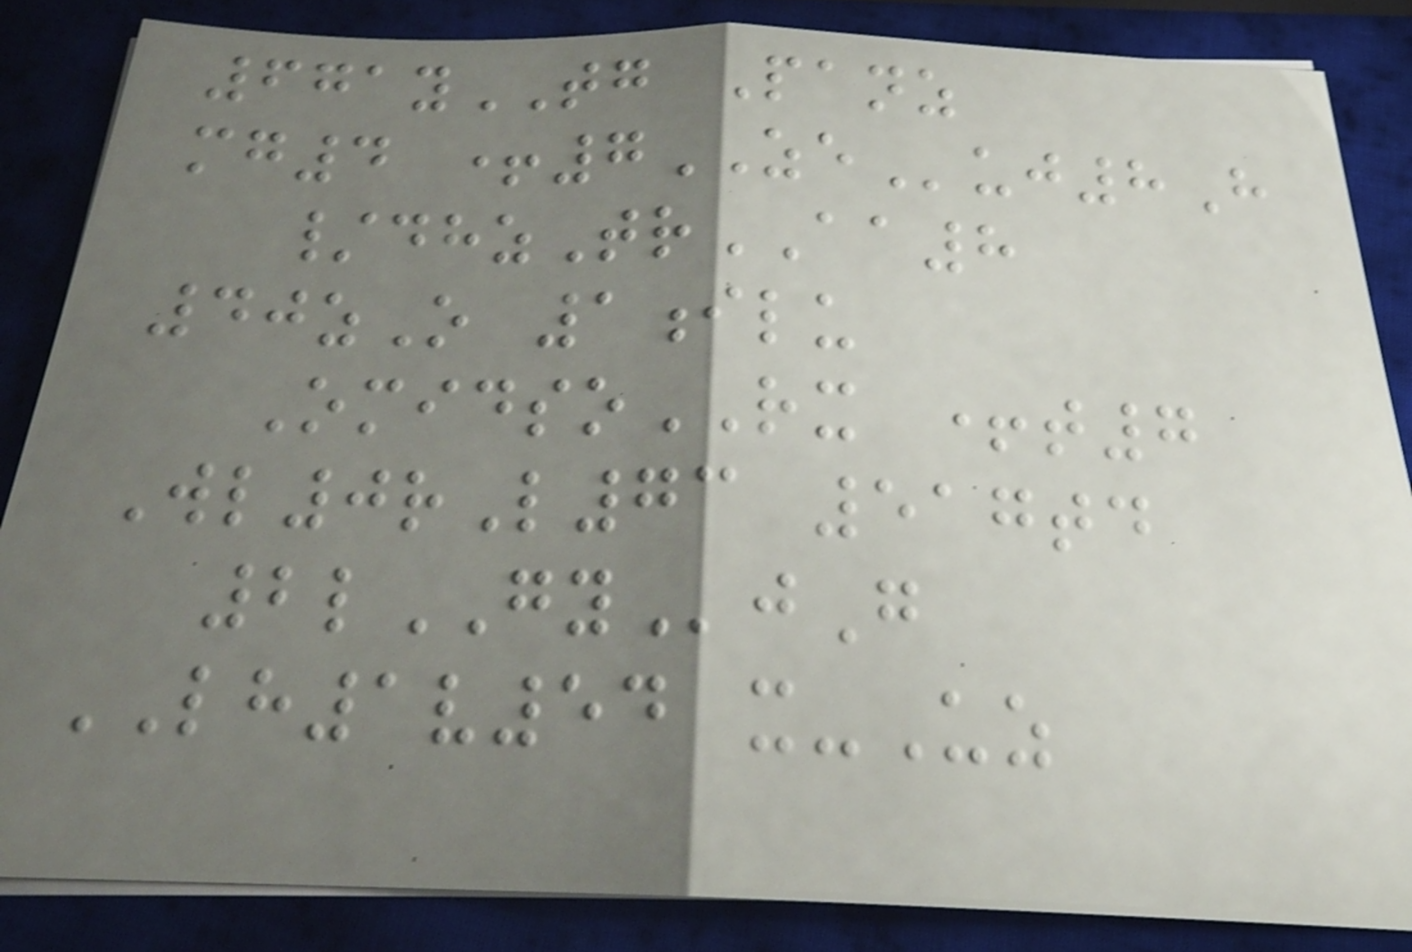671yTG Panz
mg4 +7ZEuj8H
/dhzTrAA8
40zO 1ilu
OmidsoRX +t7
Wl0rL73 517td
2lGYjG
LH1v54 x-Uz
